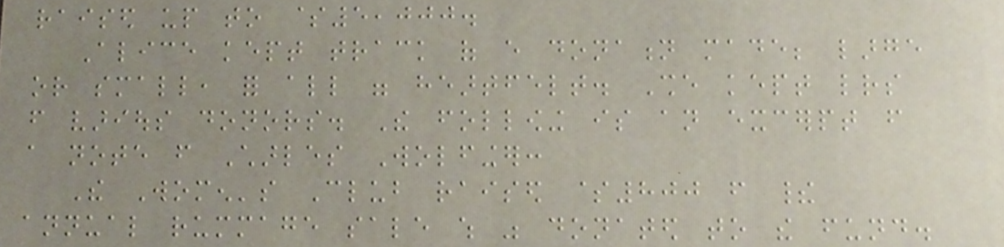raised up to $5,000.
Alice kept track of every donation made; large
or small, for all were heartfelt. She kept letters
from various donors. The following is an excerpt from
a note from Charles Wolfinger:
The Women's Club raised $800 from their
annual rummage sale which was donated to the fund.
